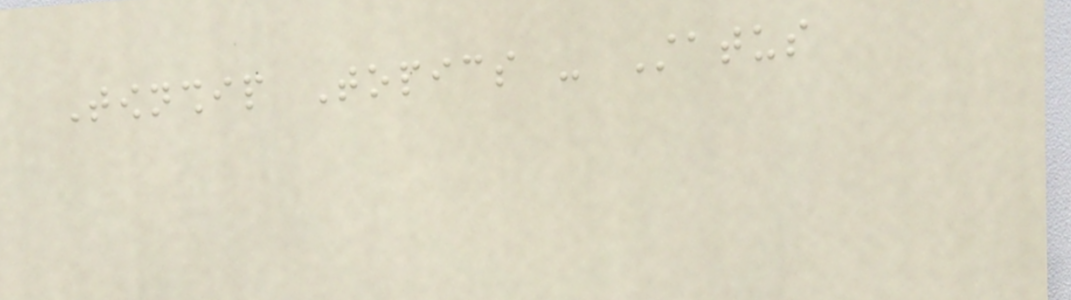Township Topics - Status
